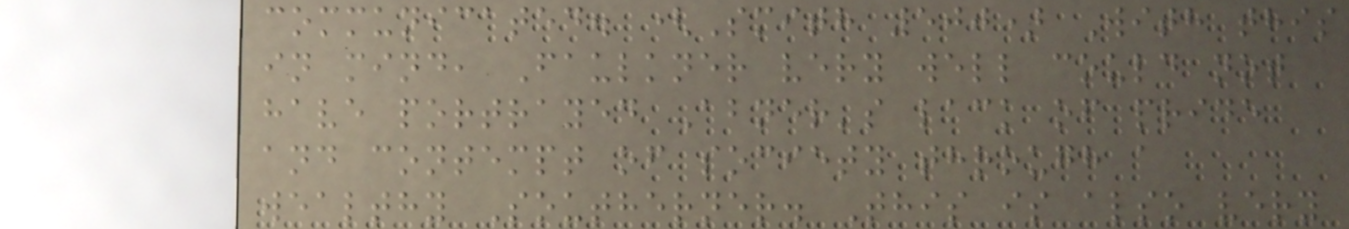communicated. (Smith 500) With this
in mind, Faulkner very well could not
have portrayed Abner's lack of pride
and contempt of society through a
wealthy Southerner. This is also very
